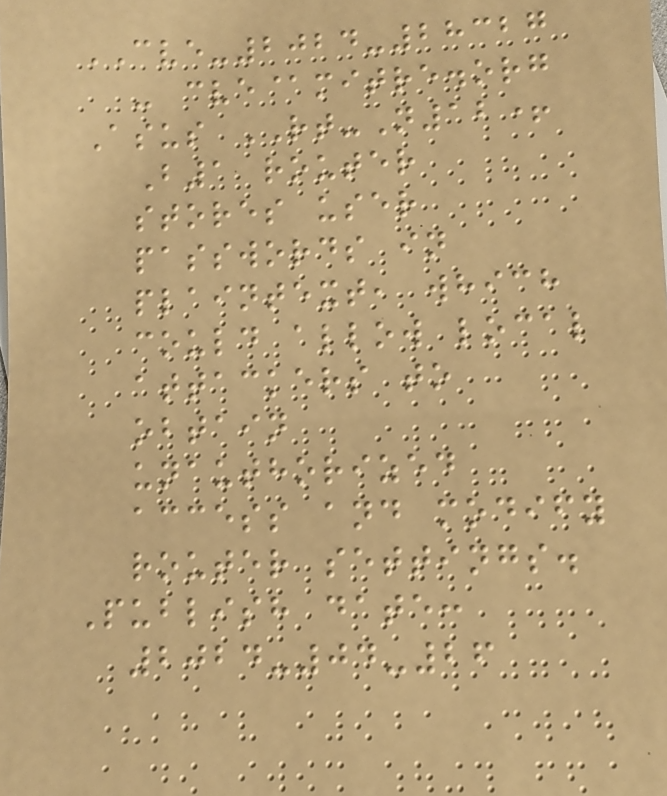CVE-2024-28327
- cve@mitre.org
Asus RT-N12+
B1 router
stores user
passwords in
plaintext, which
could allow local
attackers to
obtain
unauthorized
access and modify
router settings.
Publish date:
2024-04-26
